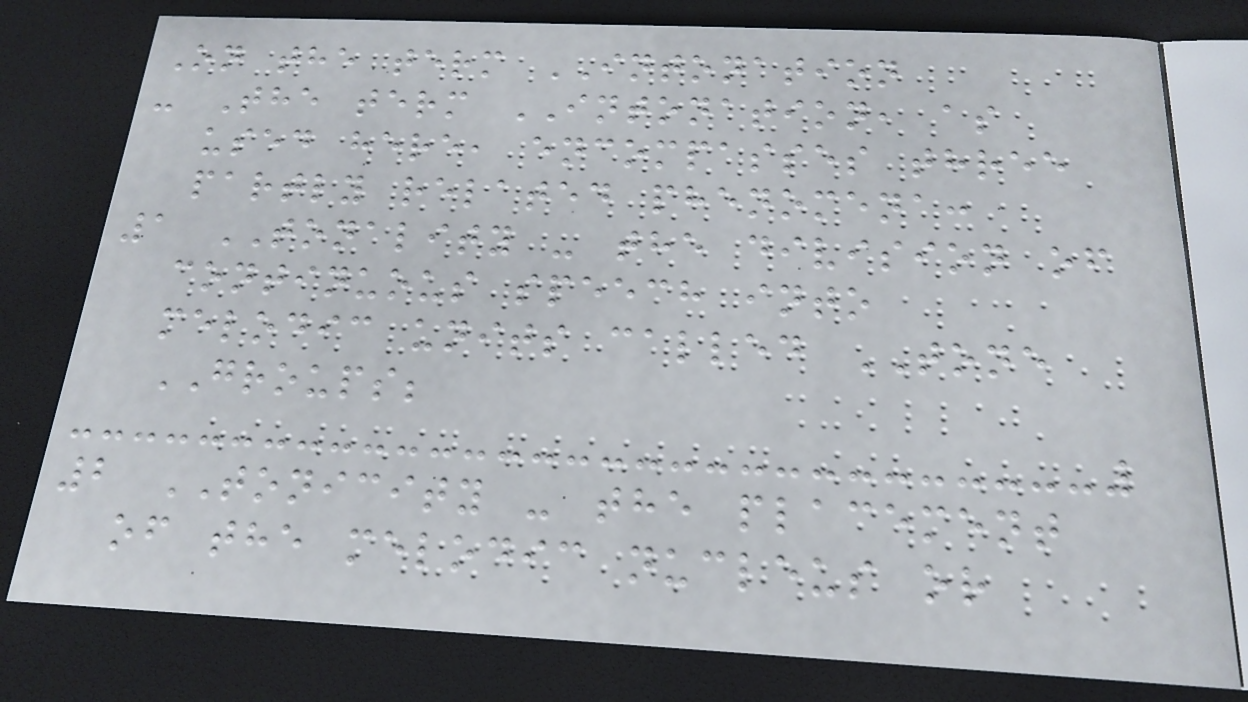On the term INTONATION
- The term INTONATION, as
used here, encompasses three
partly related phenomena:
1 TONALITY - the division of
continuous speech into
melodic units called TONE
GROUPS;
2 TONICITY - the placement
of the melodic nucleus or
